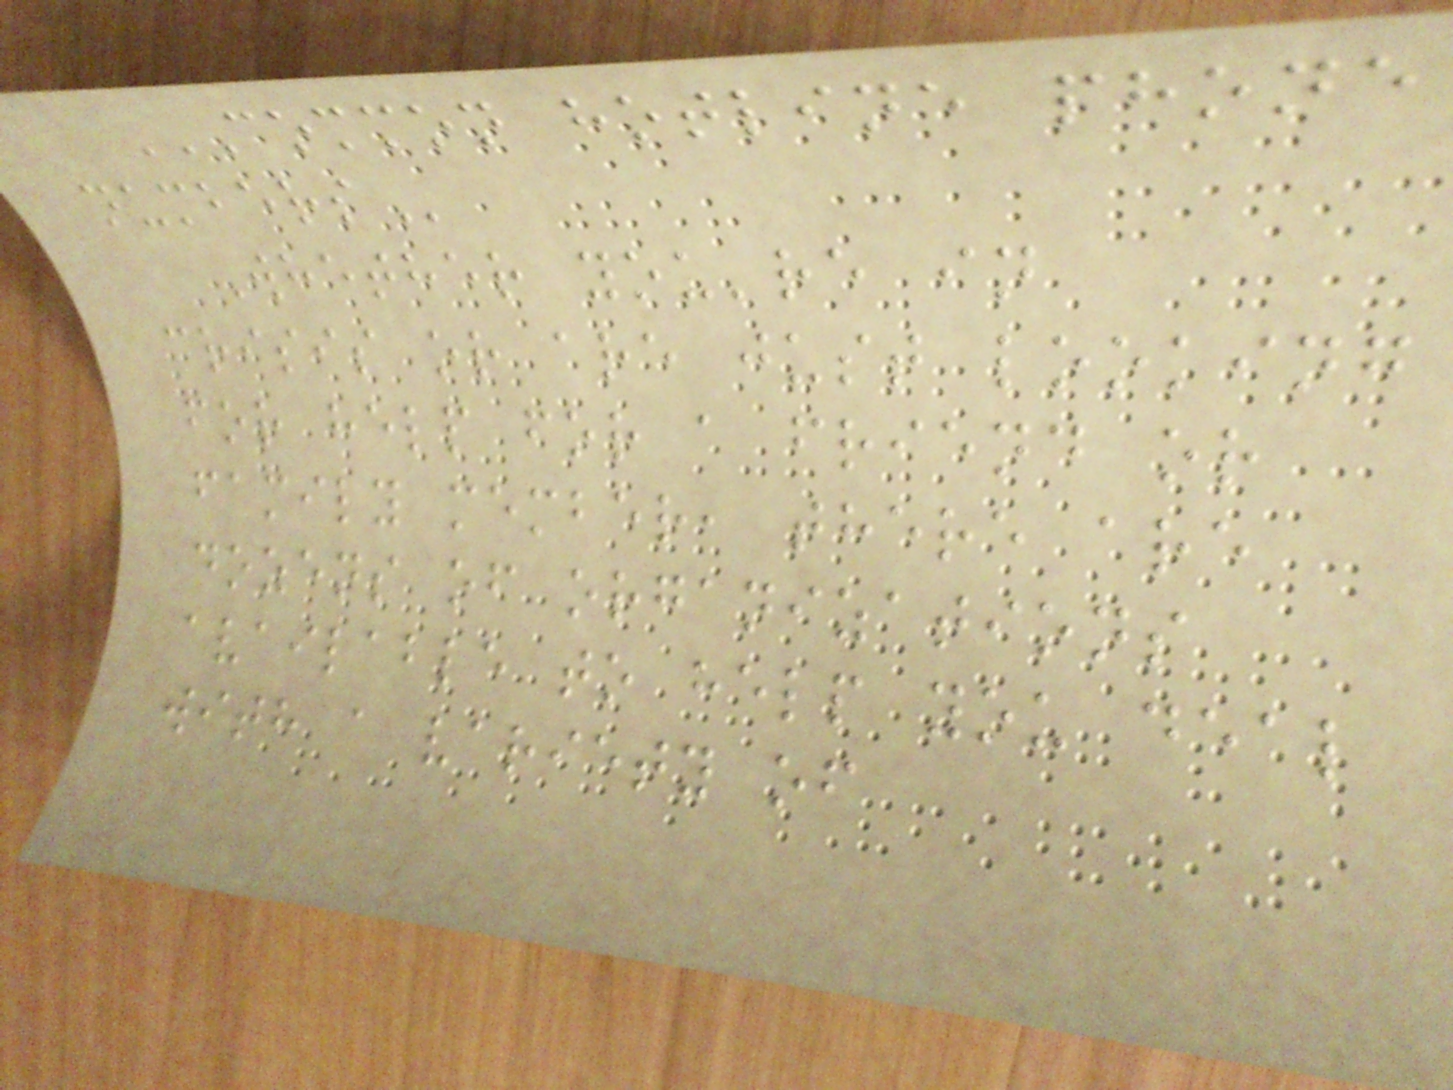COMMON HOTLINE PHONE
NUMBERS
Whether you're in
crisis or are just looking
for help for a friend or
family member, there are
dozens of organizations
available to help you deal
with a variety of
